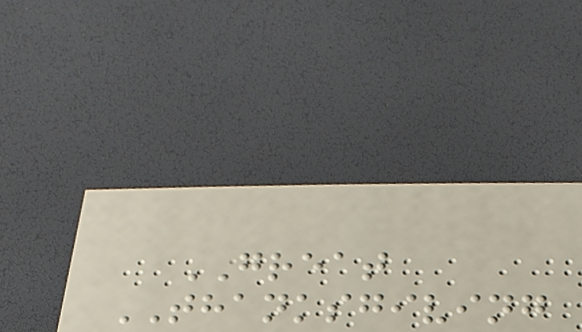GREAT
THANKSGIVING
